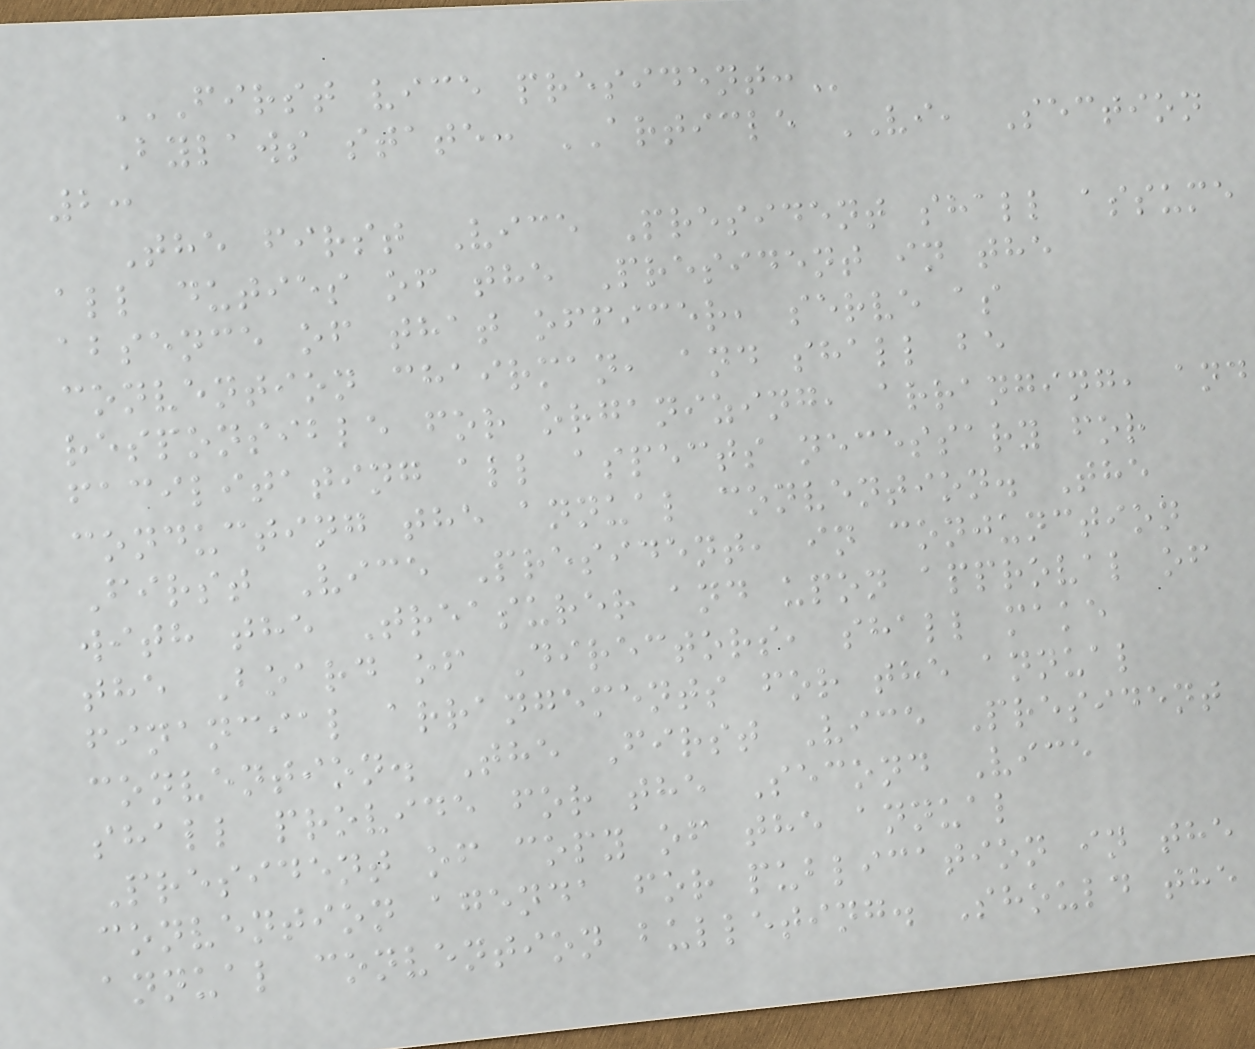FIRST VICE PRESIDENT:
Bylaws state: ARTICLE VI, Section
2:
The first Vice President shall assume
all duties of the President in the
absence of that officer, serve as
convention chairman, and shall be
responsible for organizing, arranging, and
facilitating all aspects necessary for
conducting the annual convention. The
First Vice President, in conjunction
with the Treasurer and upon approval of
the Board of Directors, shall make
financial arrangements for the annual
convention. The First Vice President
shall provide for the Second Vice
President of copy of the annual
convention agenda for publication in the
annual convention bulleting. Should the
